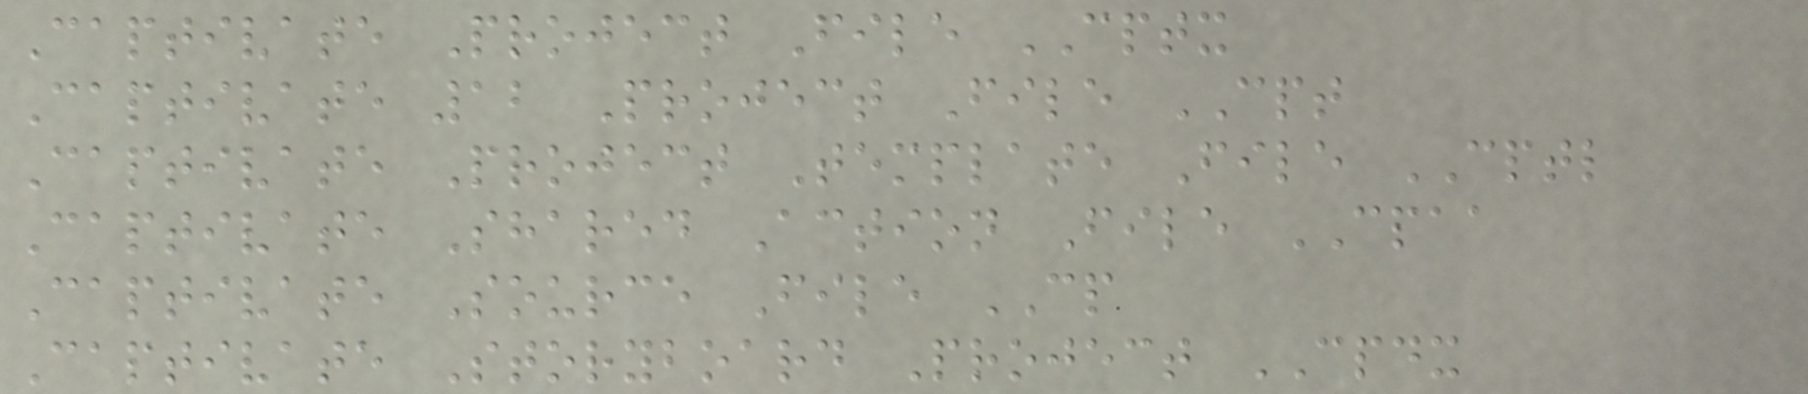Captivate Project File CPTX
Captivate 12 Project File CPT
Captivate Project Template File CPTL
Captivate Shared Action File CPAA
Captivate Source File CP
Captivate Storyboard Project CPDX
